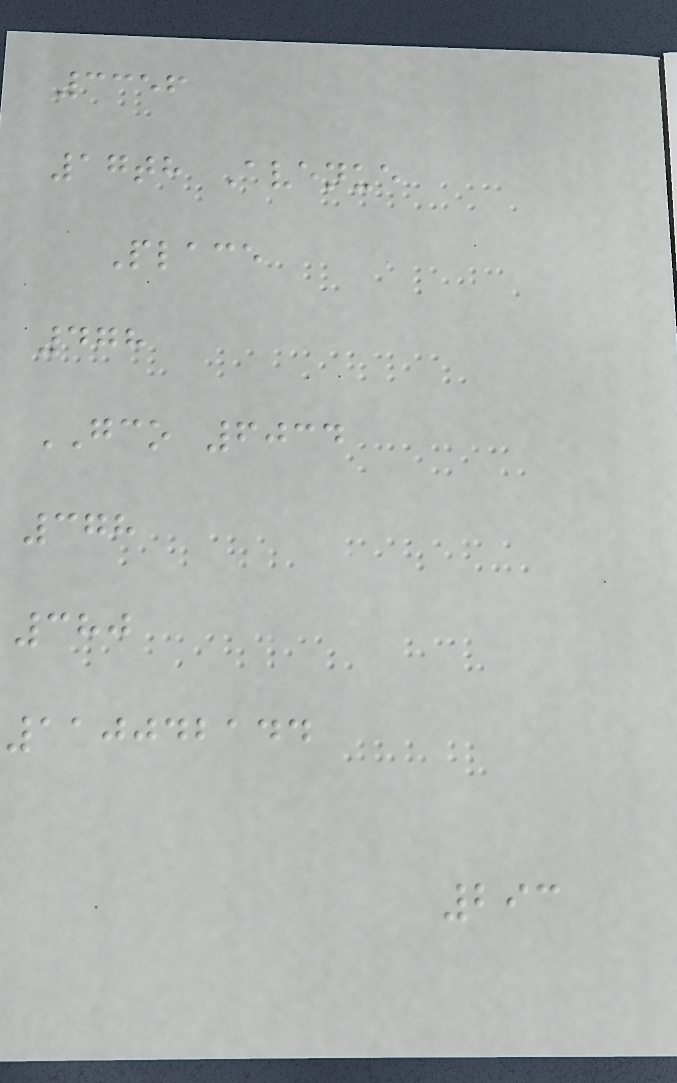3356
17th Avenue
Place
478
GCO 6034
378
380
110042144
293
